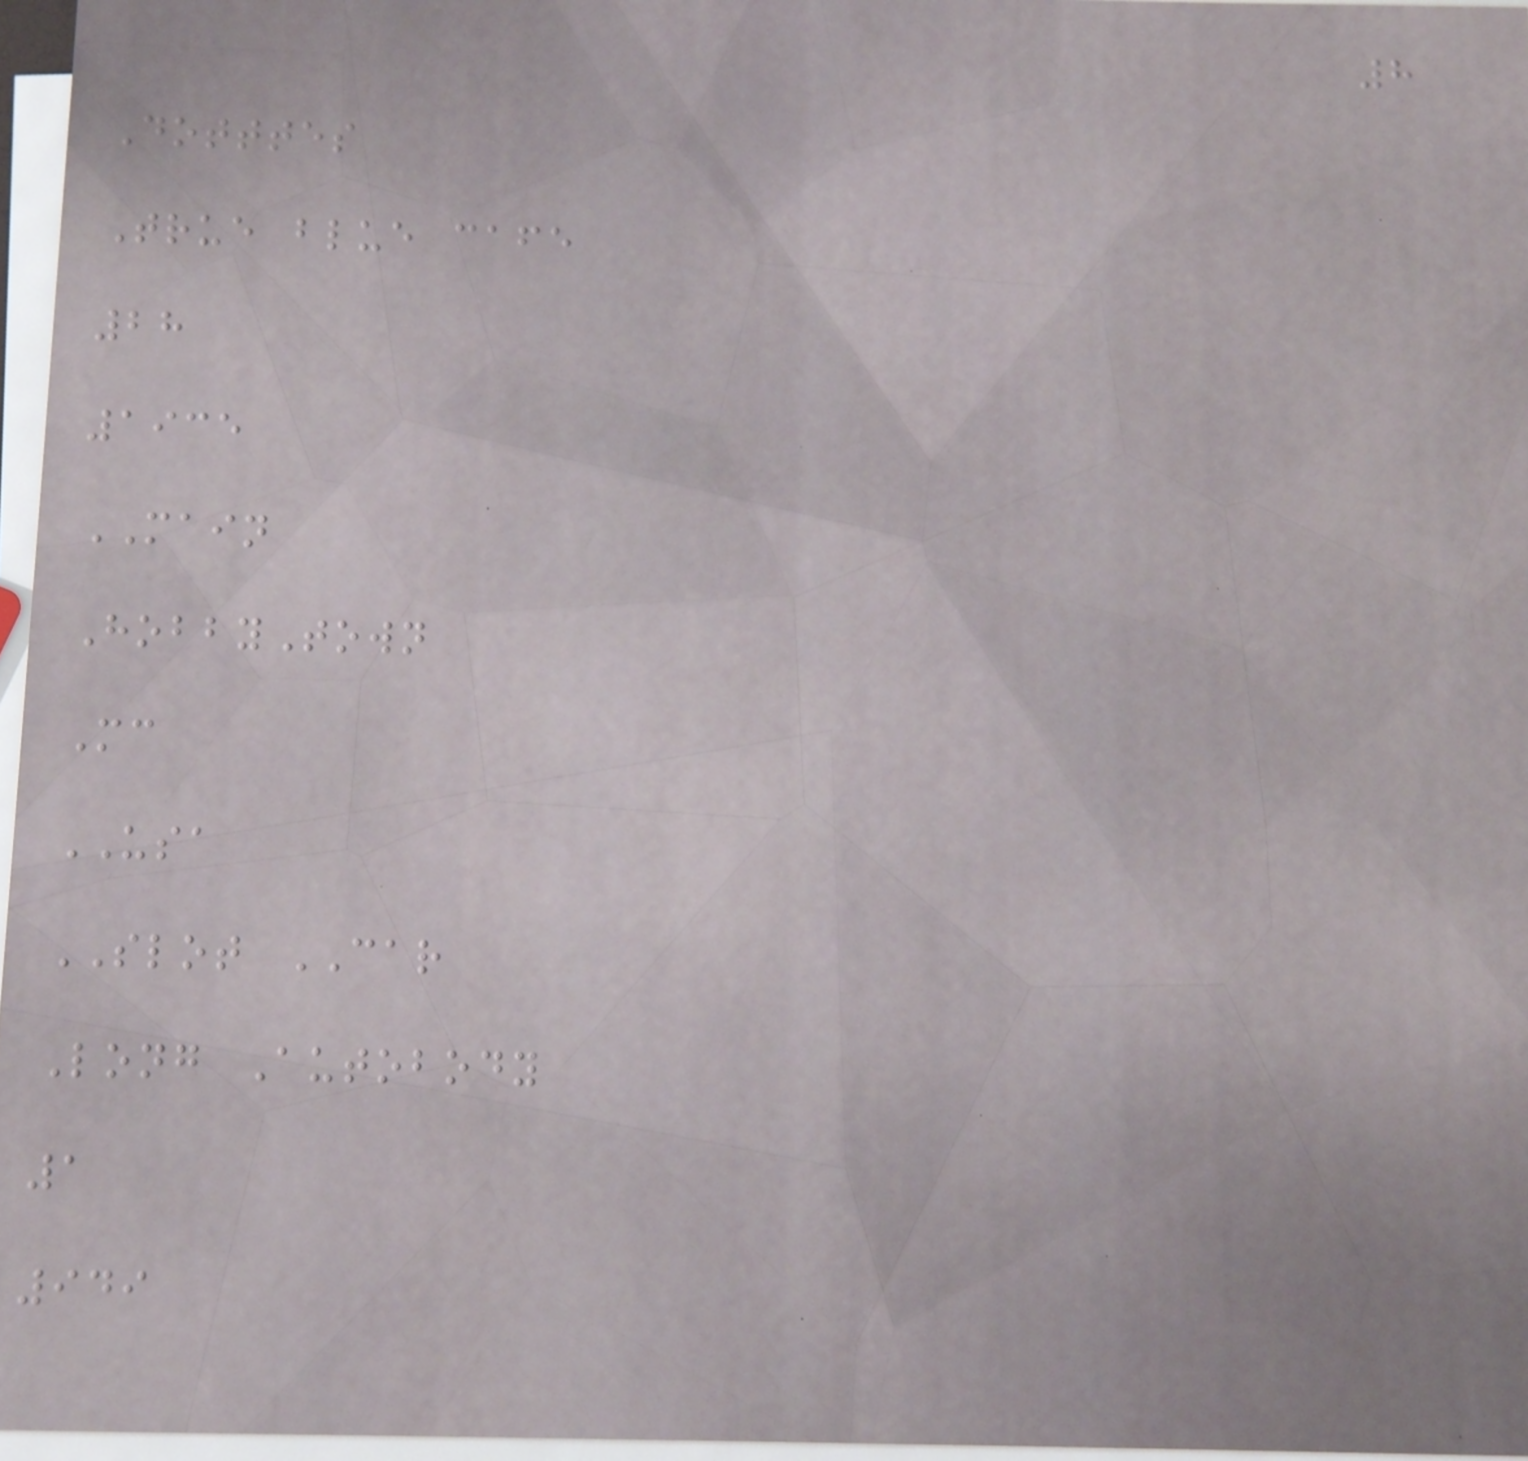8
Dotttes
True blue cafe
28
1935
MAIN
HobbyTown
Mc
USA
SLOT CAR
Long Autobody
1
949
